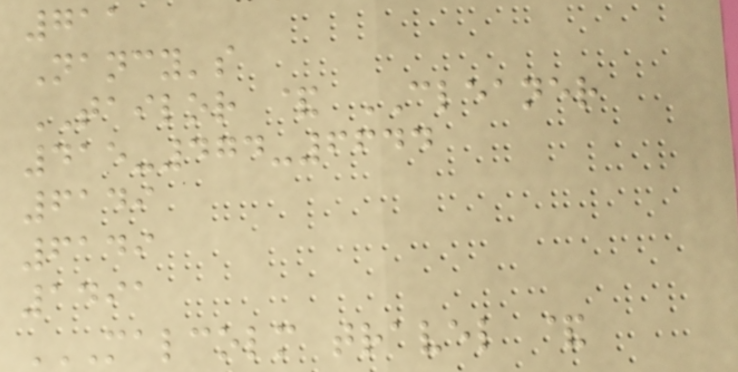711
Nancy's
TAILOR & CLEANER
415-474-6644
6149
6149
1491
MALCOLM TRAVEL &
